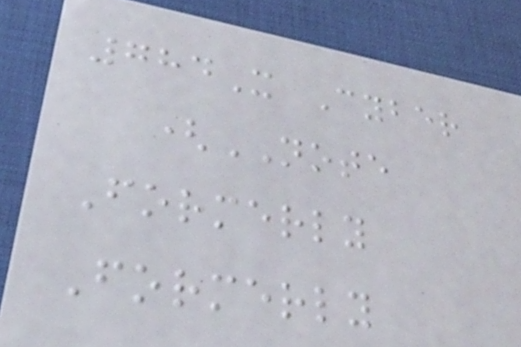784X Cyber
(NOTE
Formerly
Formerly
